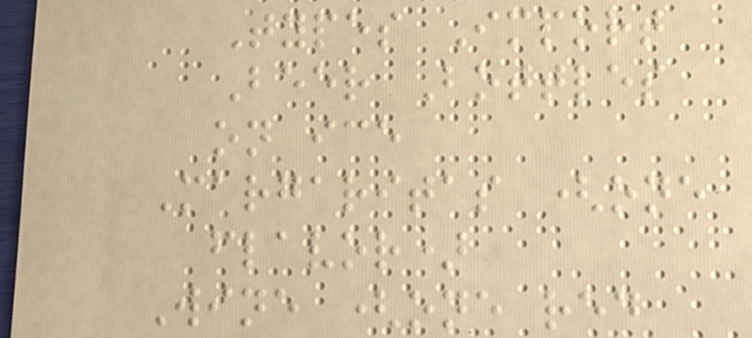Types Import
Beer Bottles
on ice
Margaritas (one
flavor)
Wine (one red
